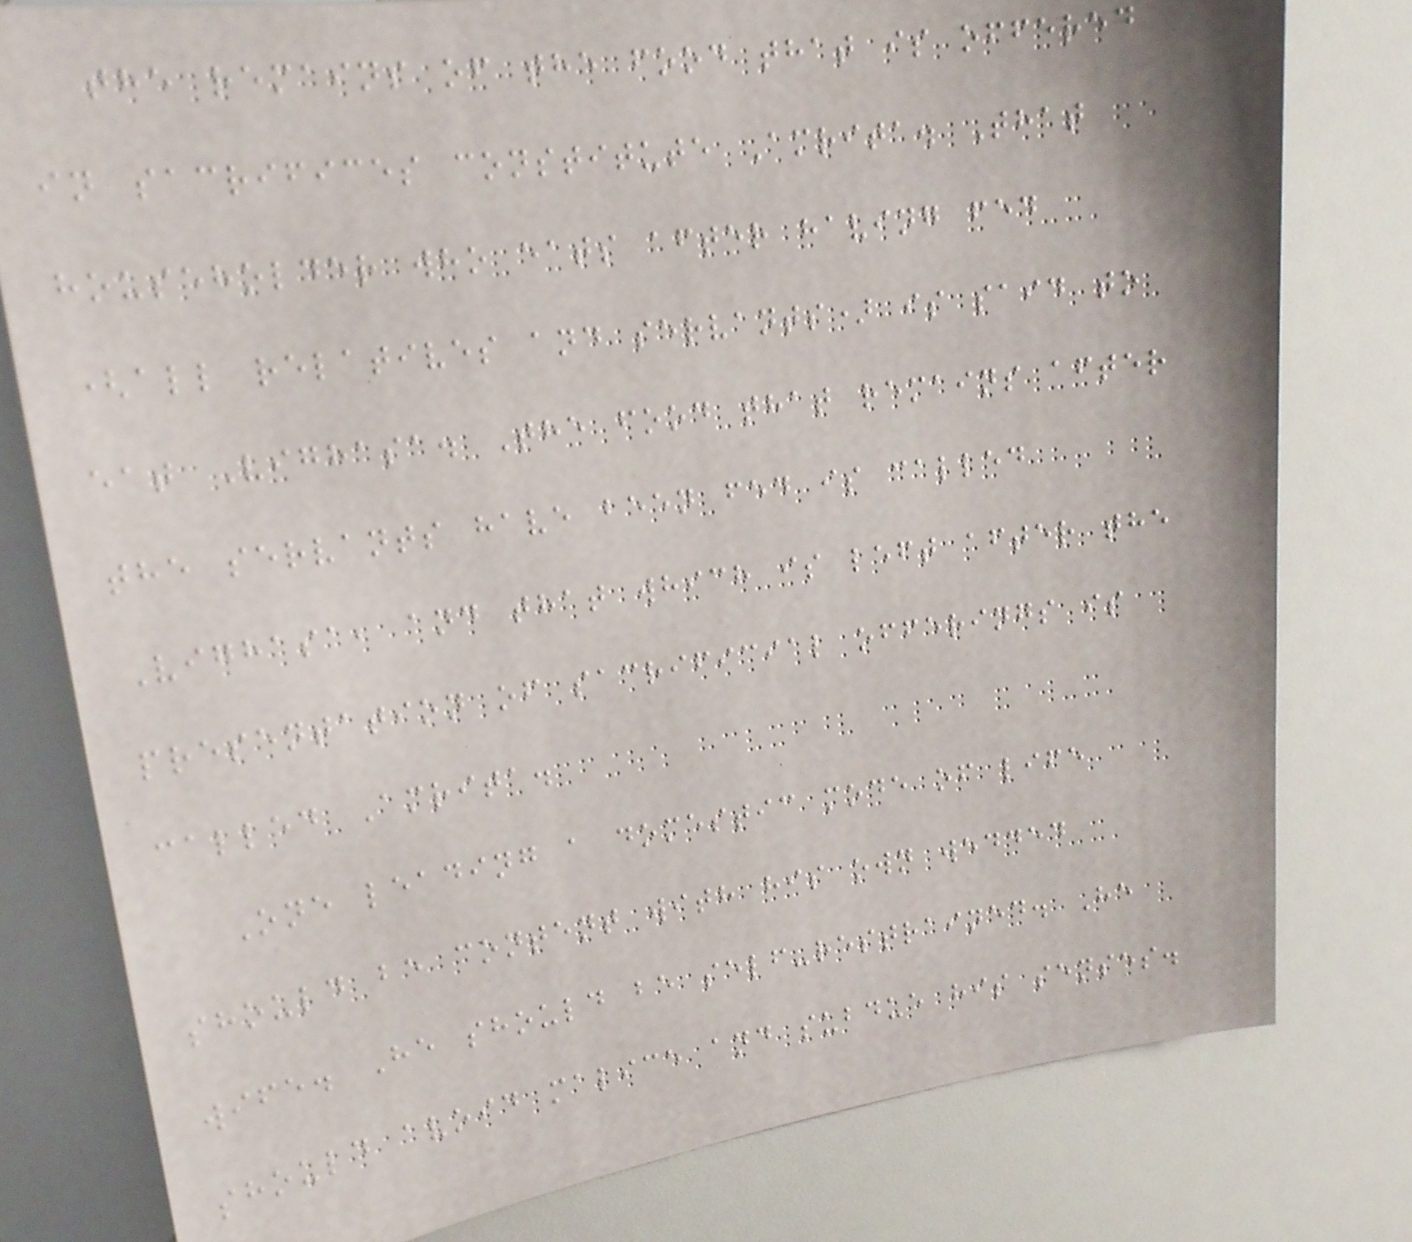the remains of the food that is offered
in sacrifices constitute Amrita. That
householder who eats after having fed
(all relatives and servants) is said to
eat Vighasa. The food that remains after
the servants have been fed is called
Vighasa, and that which is left after the
presentation of sacrificial offerings is
called Amrita.
One leading a domestic mode of life
should be content with his own wedded
wife. He should be self-restrained. He
should avoid malice and subdue his senses.
